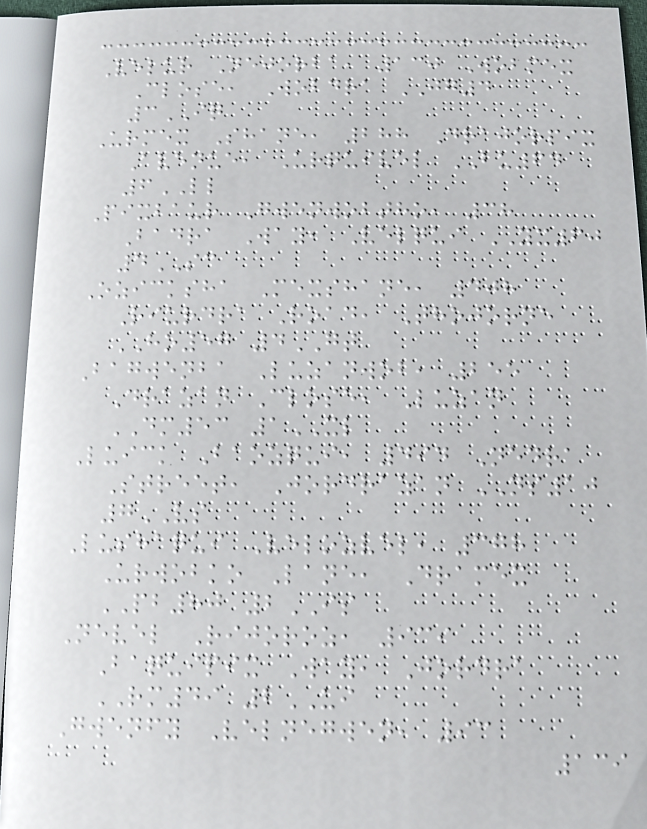Velur Nejorba, 130 Wobmex
Close, Wobdra JG4
3IQ
Urmex Shane, 288 Drajorpix
Avenue, Urquivel BU64
6LL
Pixbaur Gwenwobtho, 38
Badra Way, Velqui YX60
4SC
Ozicksha Mexshane, 408
Riurdra Road, Thojorne
HO57 4GT
Bagwenba Luzanwob, 255
Drazan Close, Luzan
DM53 1XL
Luick Baozqui, 494 Nedra
Street, Jordrazan NS10
7VS
Lushaqui Velozvel, 378
Urwobko Lane, Dramex
PB80 2IS
Nevel Rijoroz, 939
Baquipix Way, Jordra
RM49 2UI
Gwenfy Velnegwen, 93
139
